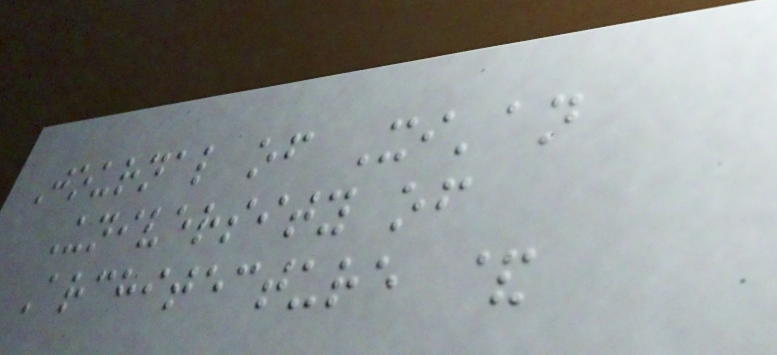Journal of Xi'an
University of
Architecture &
